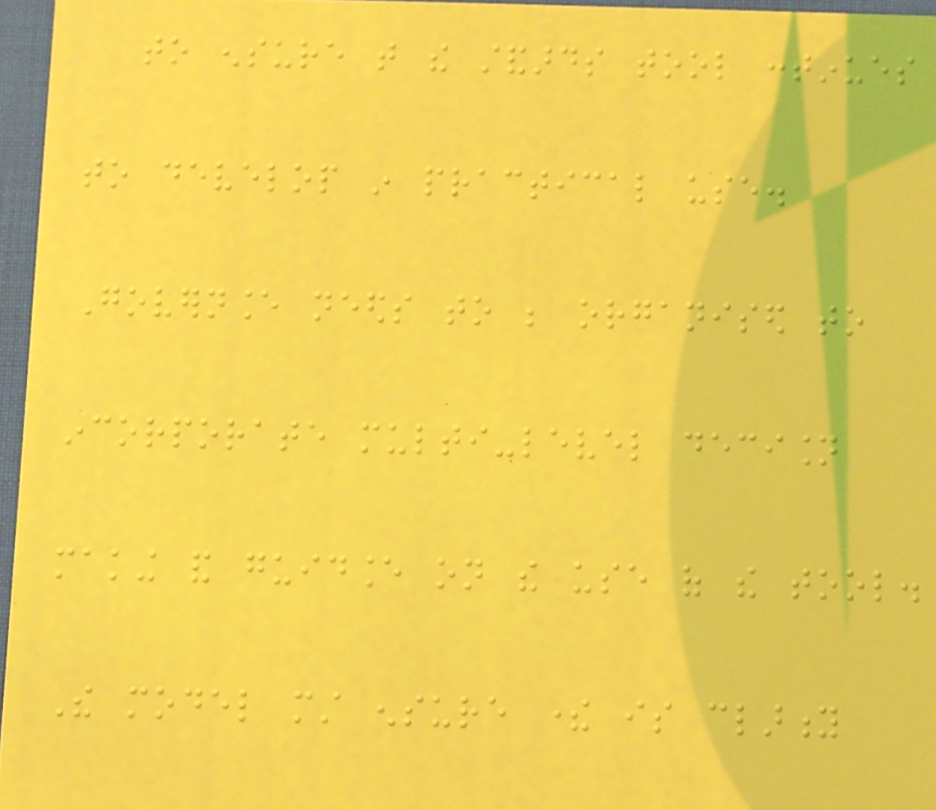to ensure that the standards tool continues
to develop in practical use.
Governance needs to be organised to
incorporate multi-level decision
making and guidance on the use of the tool.
The model must ensure there is clarity
